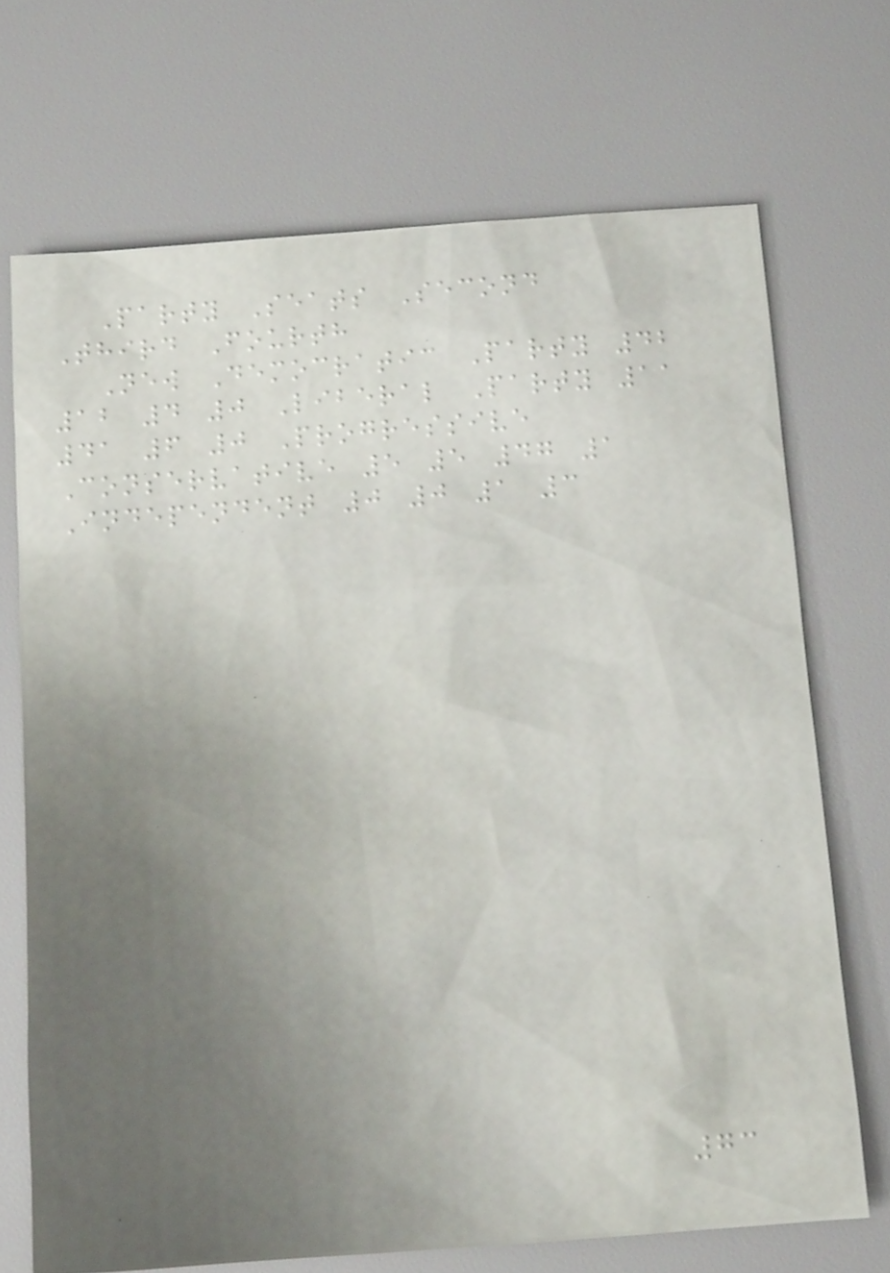Party Seats Second
Third Fourth
New Democratic Party 42
12 4 0 Liberal Party 11
41 6 0 Progressive
Conservative 5 5 47 1
Independent 0 0 1 3
73
